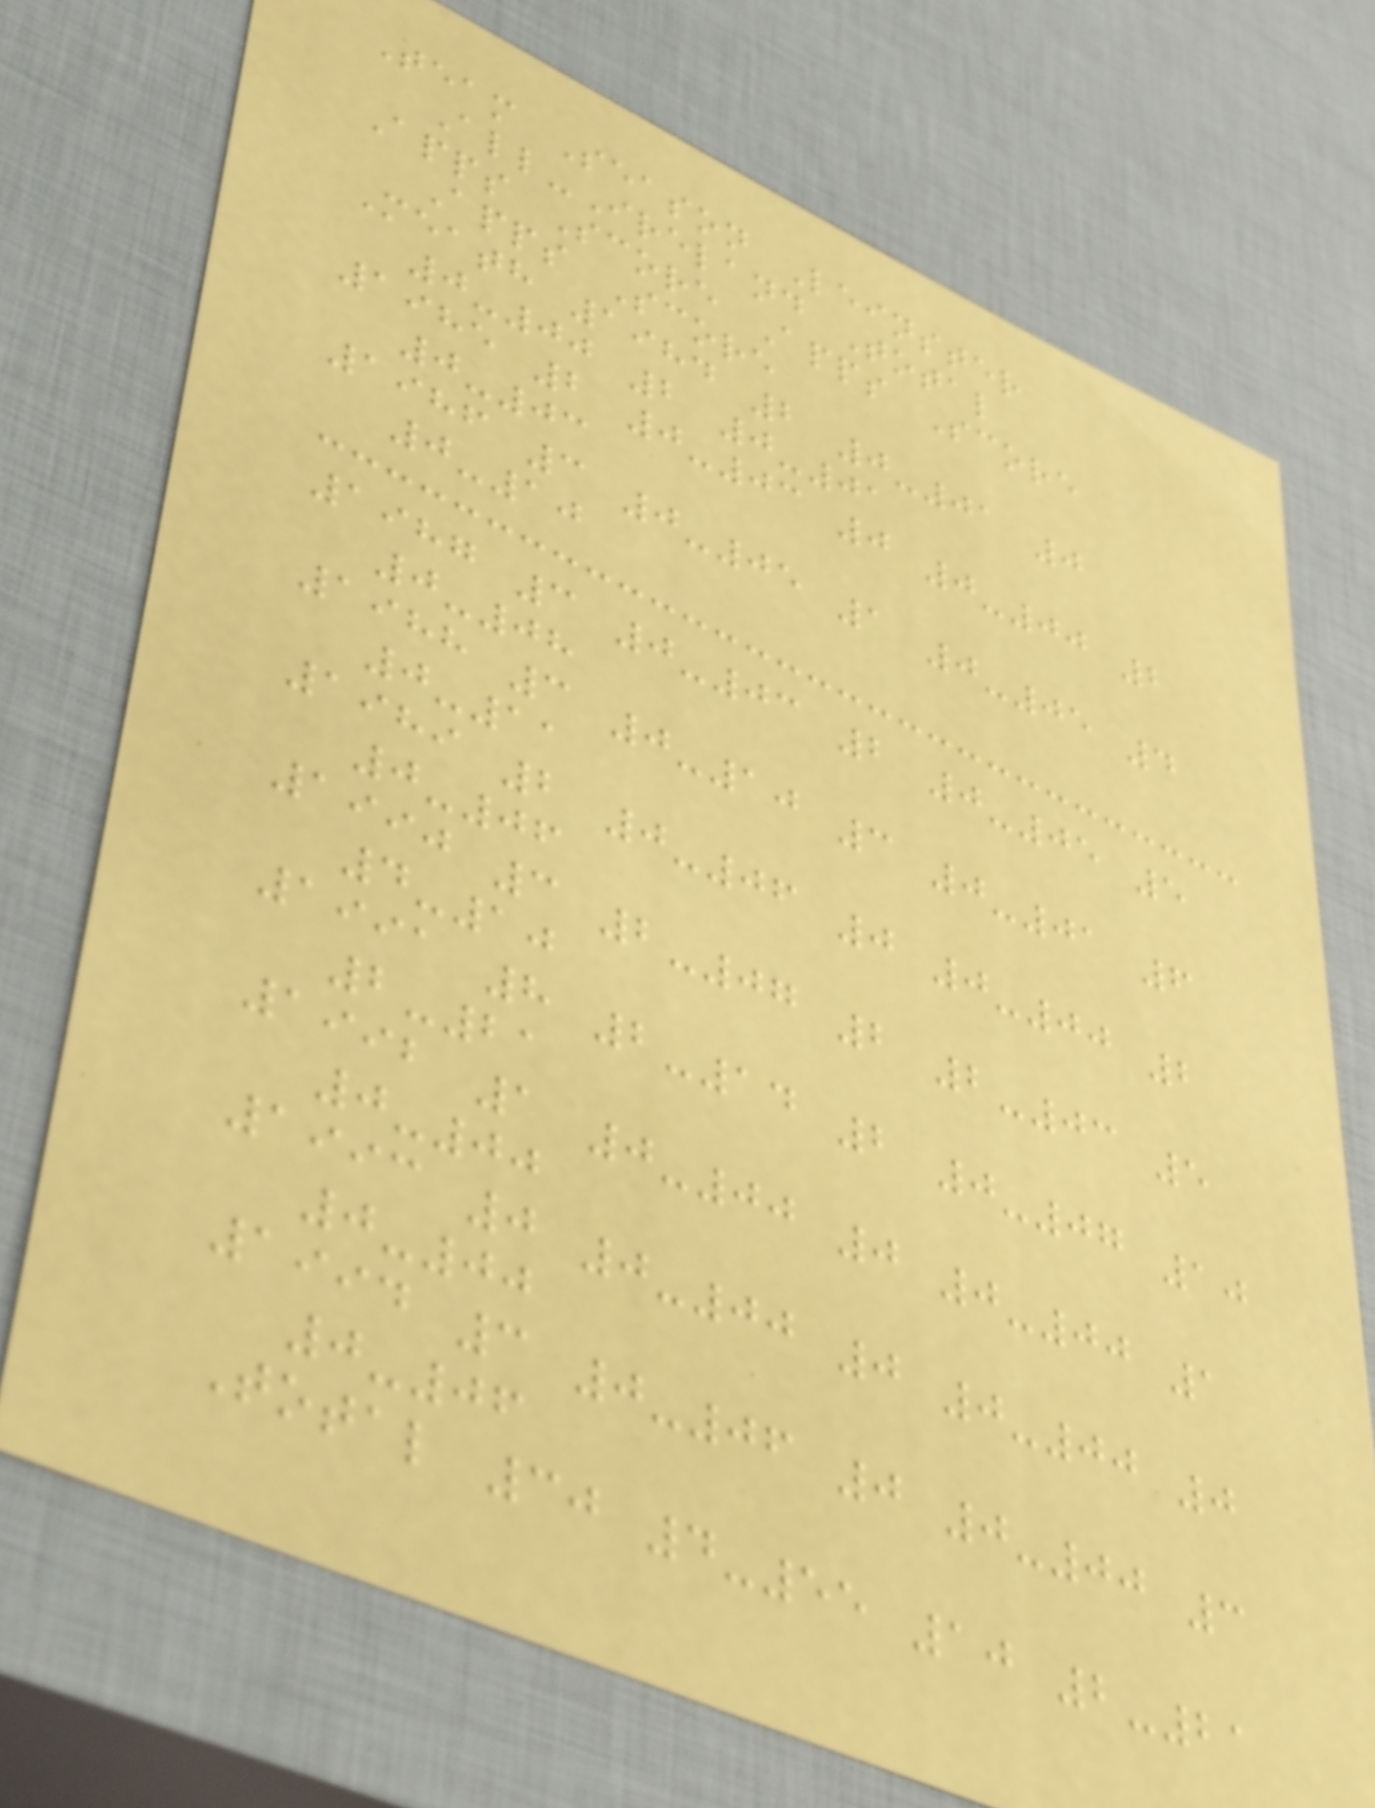Team Season Leinster
All-Ireland Total
Apps Score Apps Score
Apps Score
Meath 1984 2 0-01 0
0-00 2 0-01
1985 2 0-03 0 0-00 2
0-03
1986 3 0-05 1 0-05 4
0-10
1987 3 0-03 2 0-05 5
0-08
1988 3 0-10 3 0-01 6
0-11
1989 2 0-06 0 0-00 2
0-06
1990 3 2-07 2 2-03 5
4-10
1991 8 2-14 2 0-07 10
2-21
1992 1 0-00 0 0-00 1
0-00
1993 0 0-00 0 0-00 0
0-00
1994 3 0-06 0 0-00 3
0-06
Total 30 4-55 10 2-21
